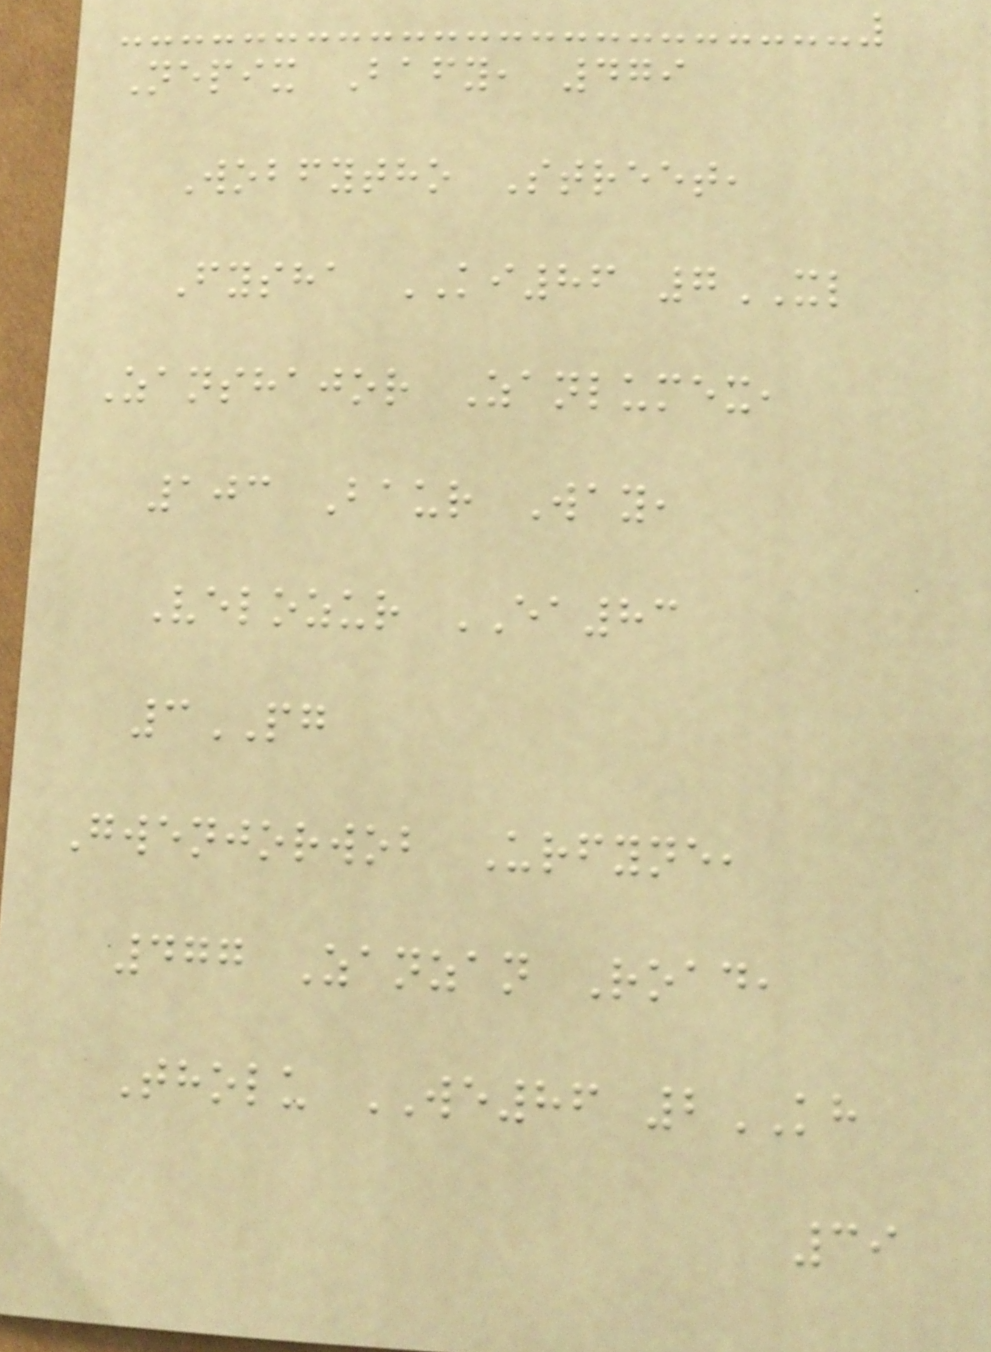Nepix Bafy, 479
Wobfytho Street,
Fysha KI86 7XL
Zanshajor Zanlumex,
103 Baur Way,
Velozur EA83
3PG
Gwenjorwob Urfyne,
477 Zanzan Road,
Tholu WE86 2KH
39
